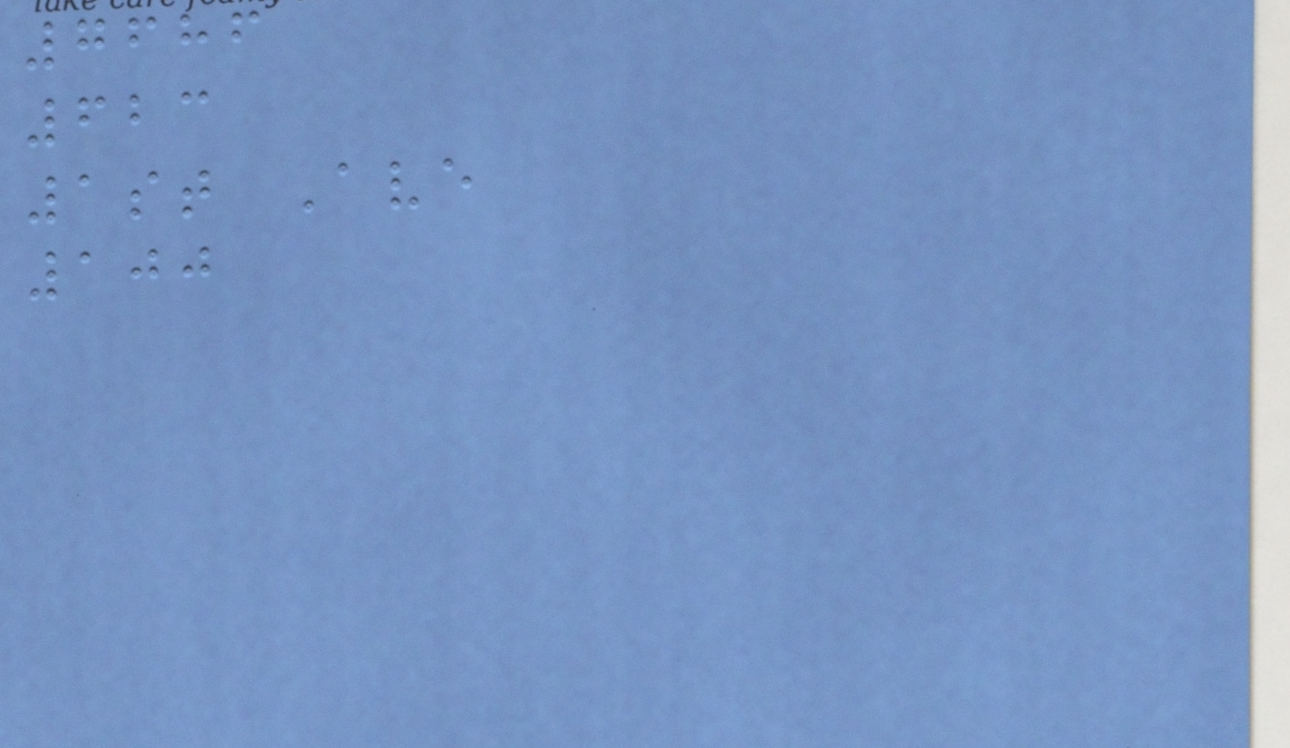7686
623
1st Ave
100
